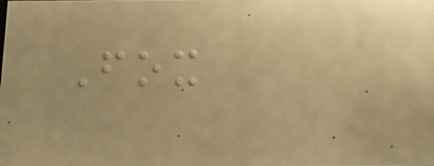Fox
